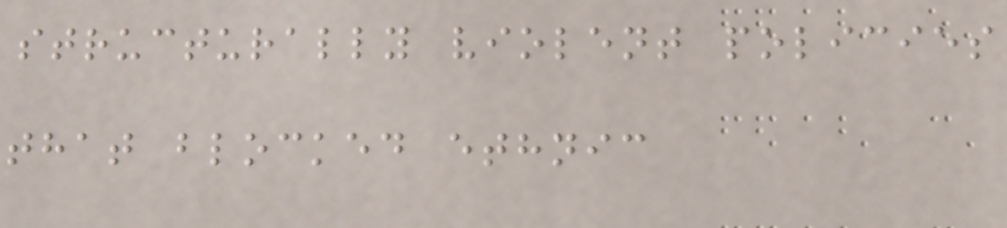structurally violent policies
that blocked ethnic
